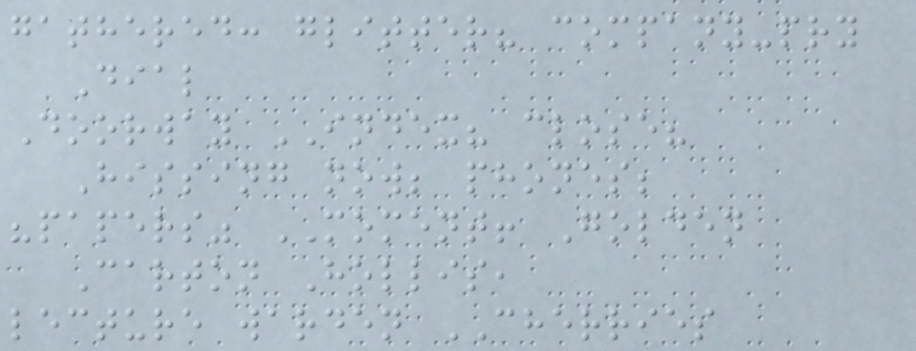gathered: glitter? company-pry
Dial
Doorway INDEX? close?
Hissing now; phones;
"papers" MOMENT! Golden
Carton Hollis,
lecture warden CHERRIES
